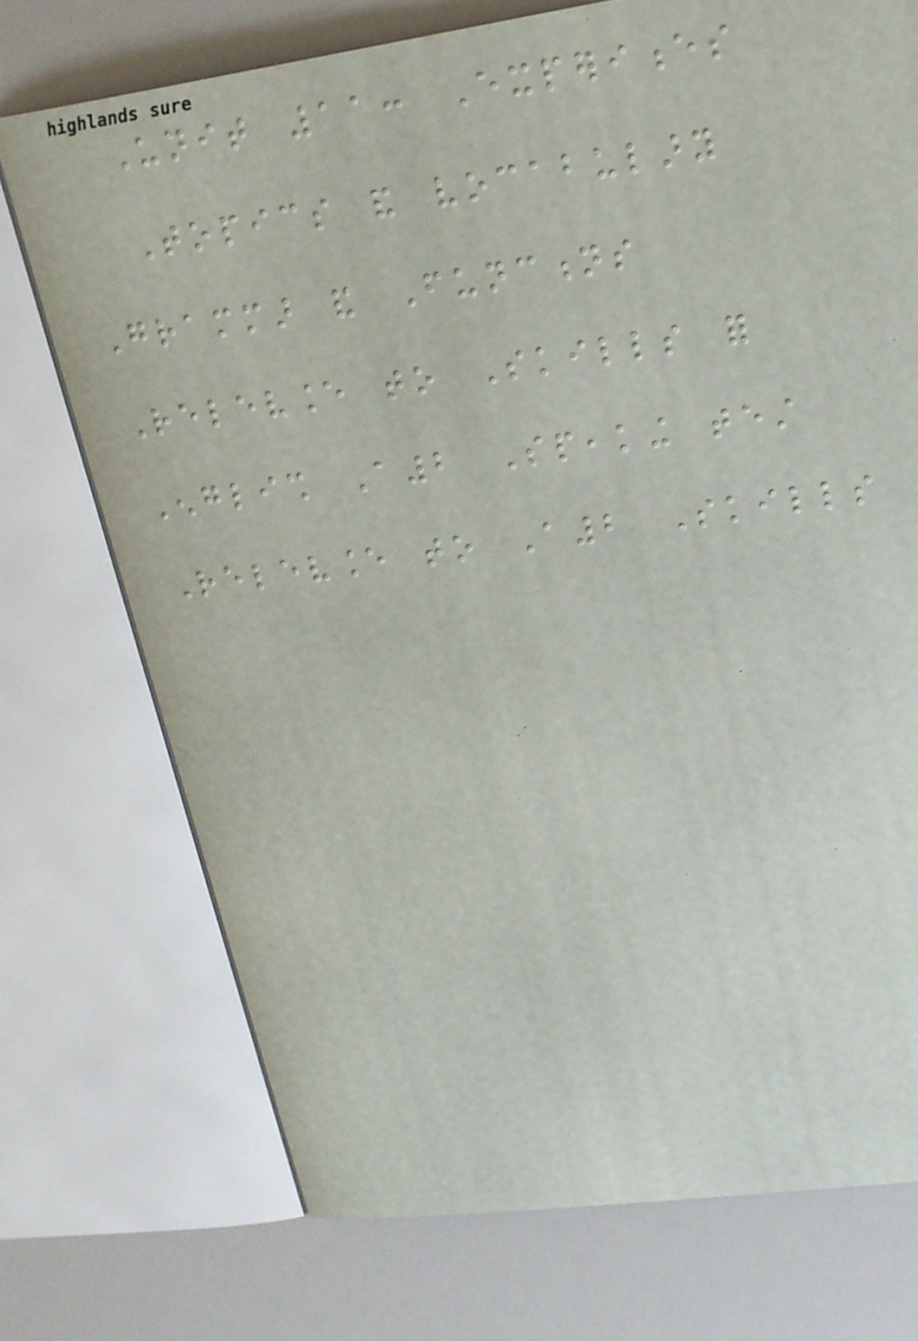Unit 11: Experiences
Topics and vocabulary
Grammar and Functions
Relevance to Skills for
English A2 Speaking test
Relevance to A2 Skills
